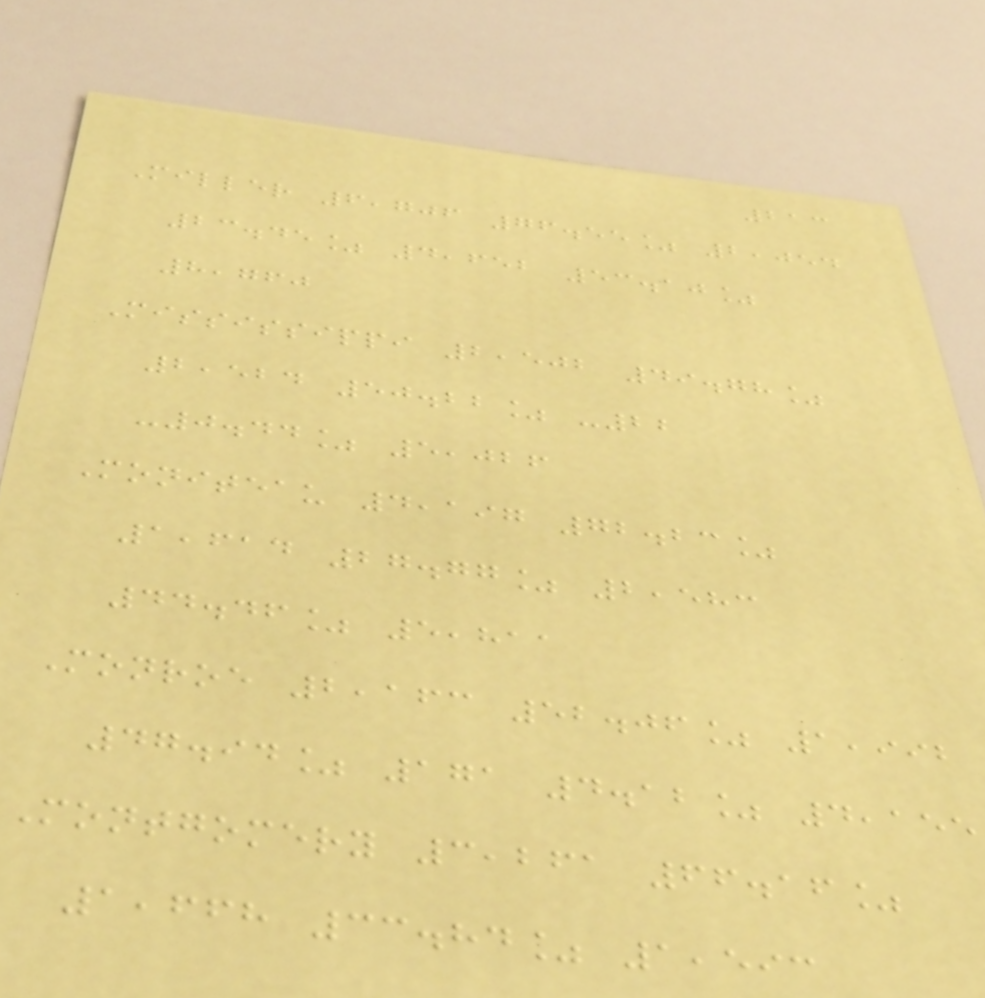213
Miller 6,706 76.55% 2,054
23.45% 4,652 53.10%
8,760
Mississippi 2,502 49.78%
2,524 50.22% -22
-0.44% 5,026
Moniteau 4,197 72.23%
1,614 27.77% 2,583
44.46% 5,811
Monroe 2,163 52.06% 1,992
47.94% 171 4.12% 4,155
Montgomery 3,261 66.16%
1,668 33.84% 1,593
